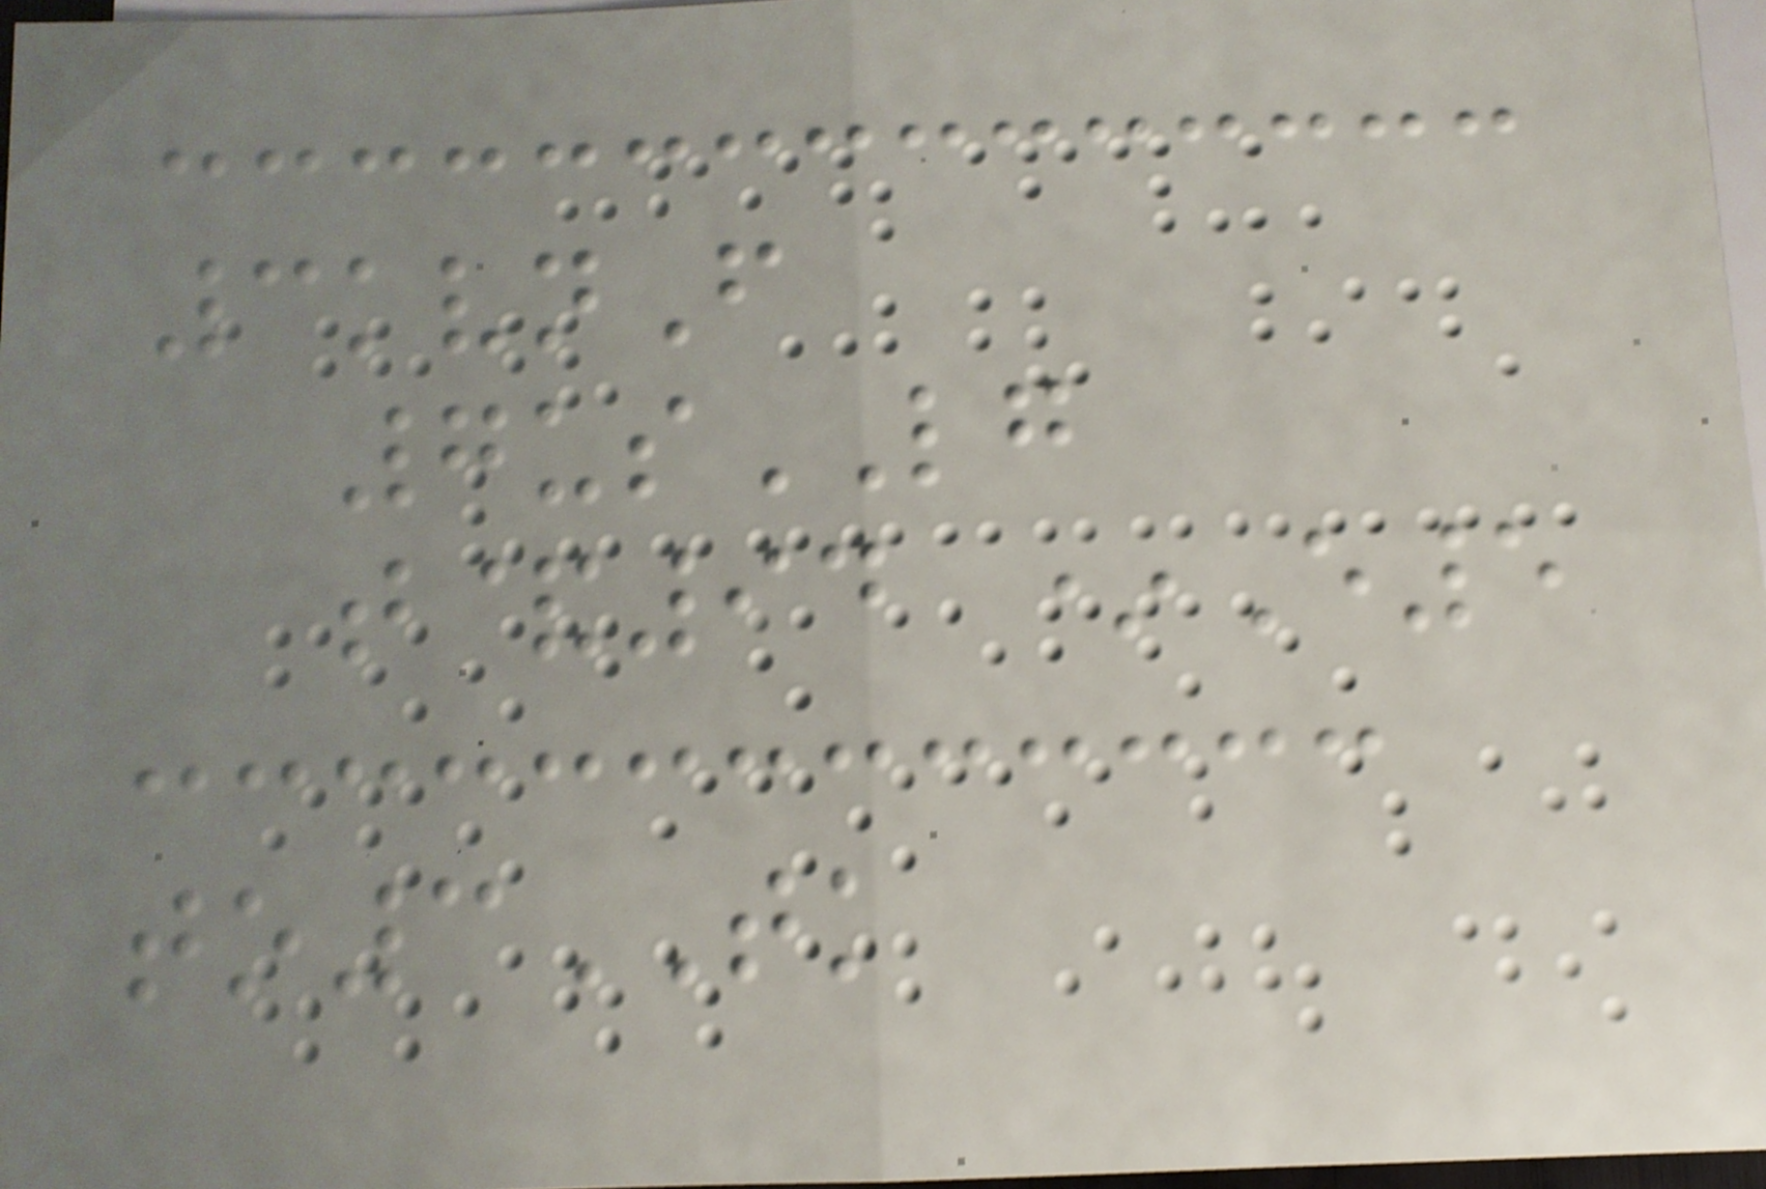3kvnF
7usLG
t&94 *E5
to3TK
